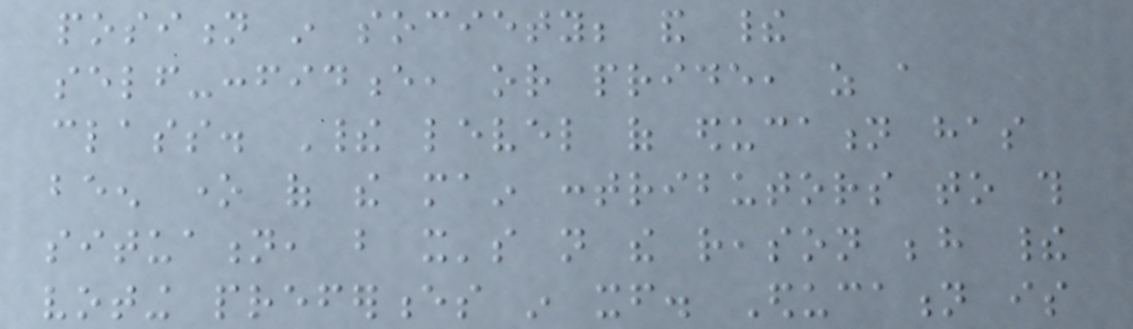position in society; and their
self-confidence, or pride, as a
class. Their level of education has
been one of the main contributors to this
situation, but it's not the reason behind their
voting preferences in itself. Education is
